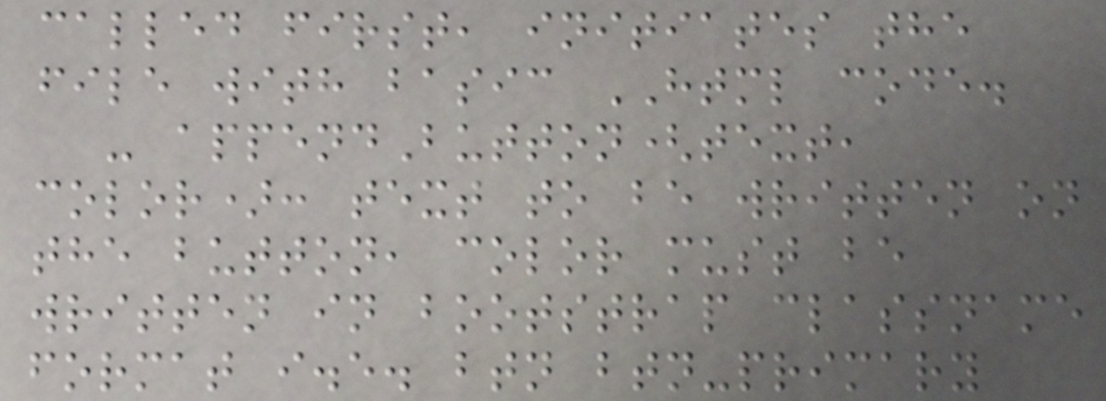called first, initiates the
file with basic HTML code.
- appendButton(text,
color): text to be written on
the button, color must be
written in bootstrap classname
format i.e. btn btn-primary
